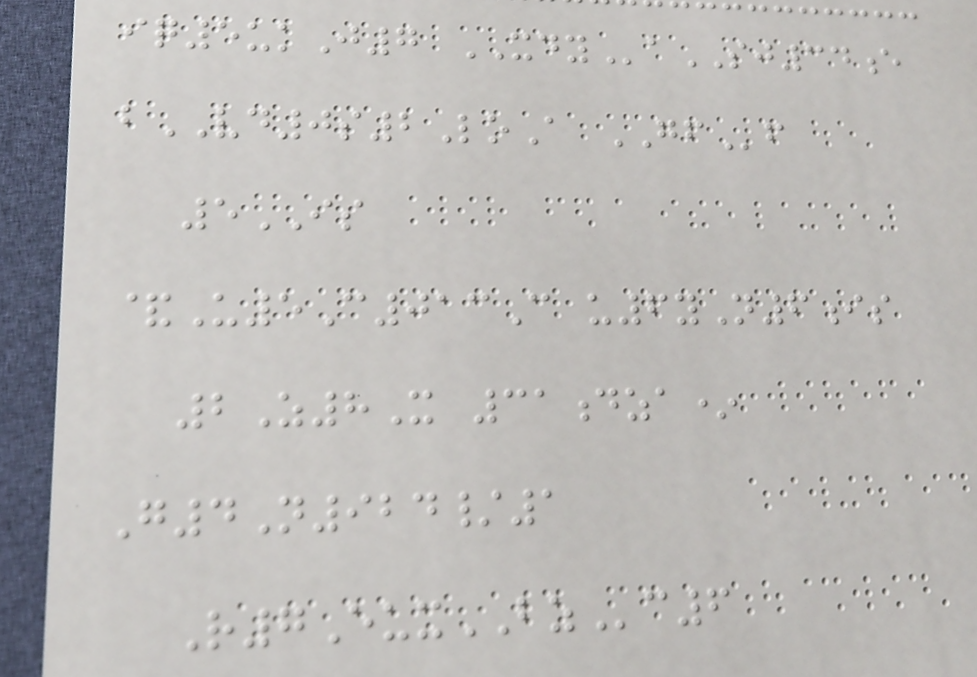iq5ukJ7 XDYaSJ34e
bVD0s2LoA GFf
5IS
&U5C013C u6yN6is
2Z8X 31dza*
G4N924/1
R7EuxBZc6
